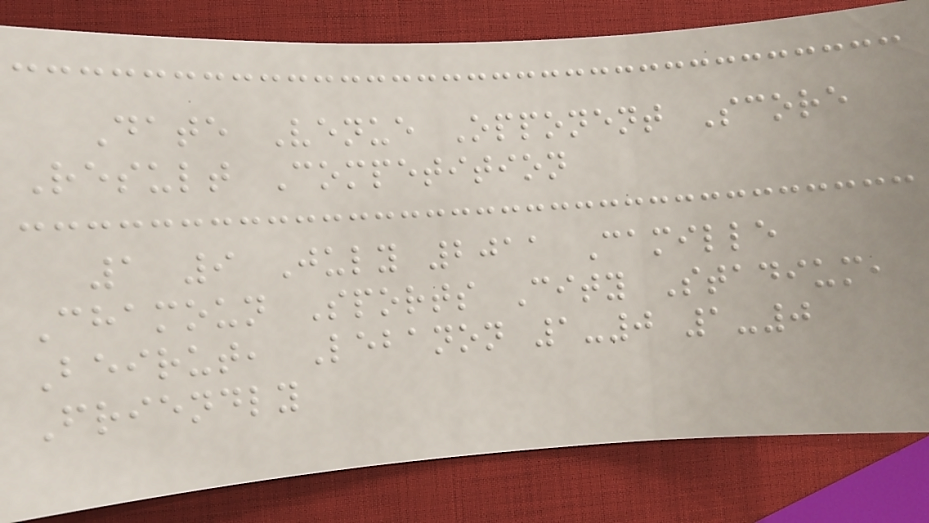Date Venue Opponent Score
Result Competition
1 9 July 2011 Camille
Chamoun Sports City Stadium,
Beirut, Lebanon 1-0 1-0
Friendly
